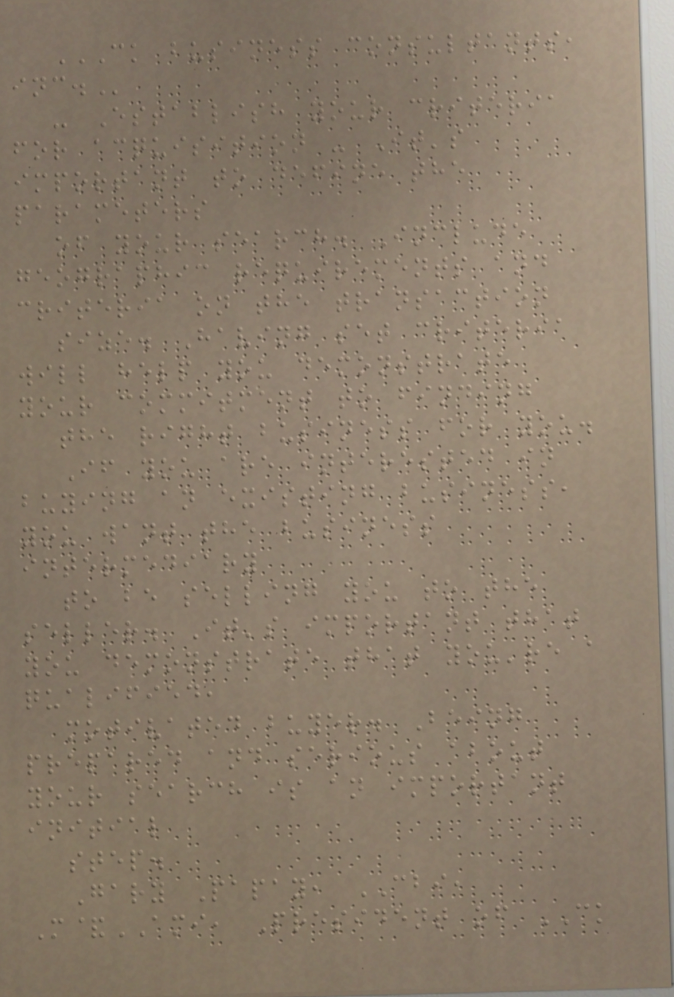CK BUSINESS CONSULTANTS,
INC.
- Establish your criteria
for acquisition - It's
important to define the
parameters
of your search. Include
geographic requirements and
criteria on the transaction
size. Having set criteria
will help you demonstrate
your commitment to finding
the right business for you.
If you are interested in
buying an existing business,
you want the business
intermediary
to be selling you to the
seller. It's important that
you demonstrate that you're a
qualified,
motivated buyer. Being
prepared and serious about
your search is an important
initial
step.
Gary Papay, CBI,
M&AMI, President of CK
